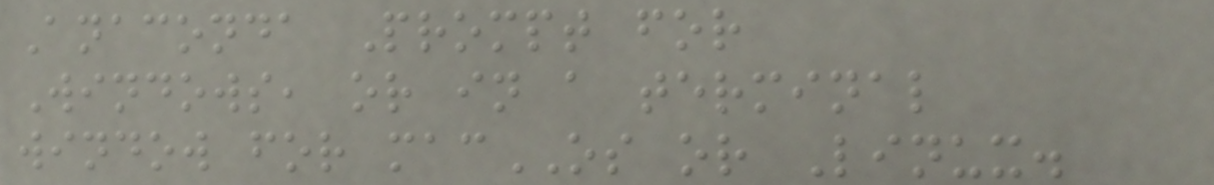Anaconda Prompt for
Windows, or in a terminal
window for macOS or Linux.
